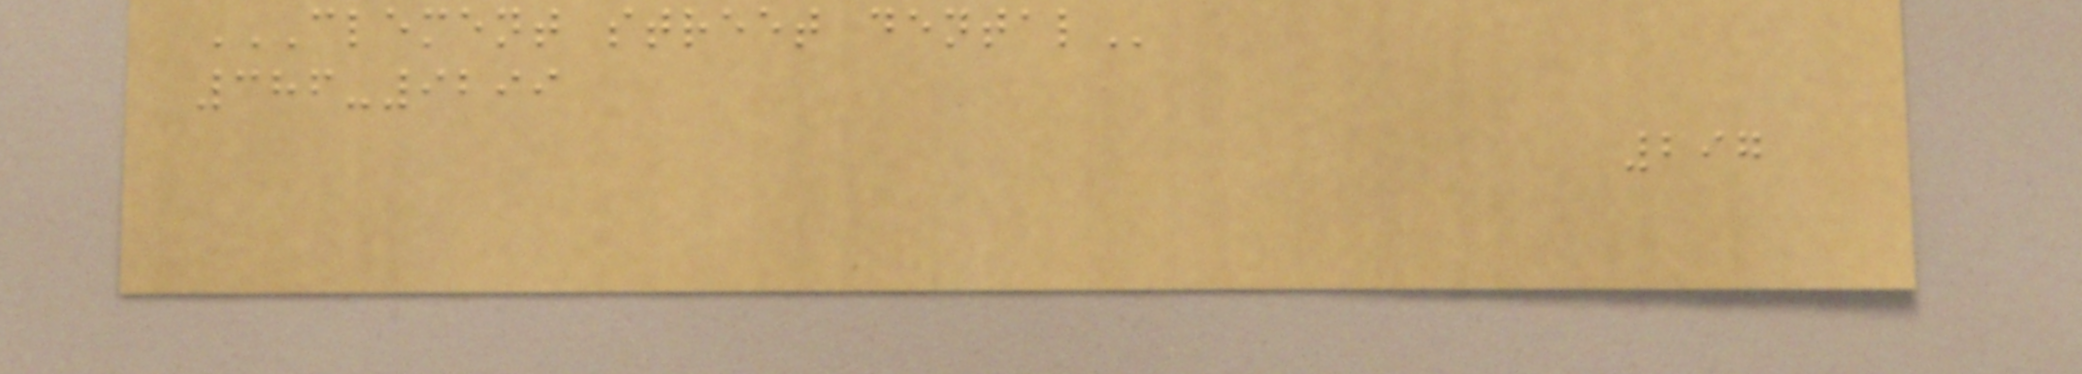CLEMENT STREET DENTAL
386-9299
297
